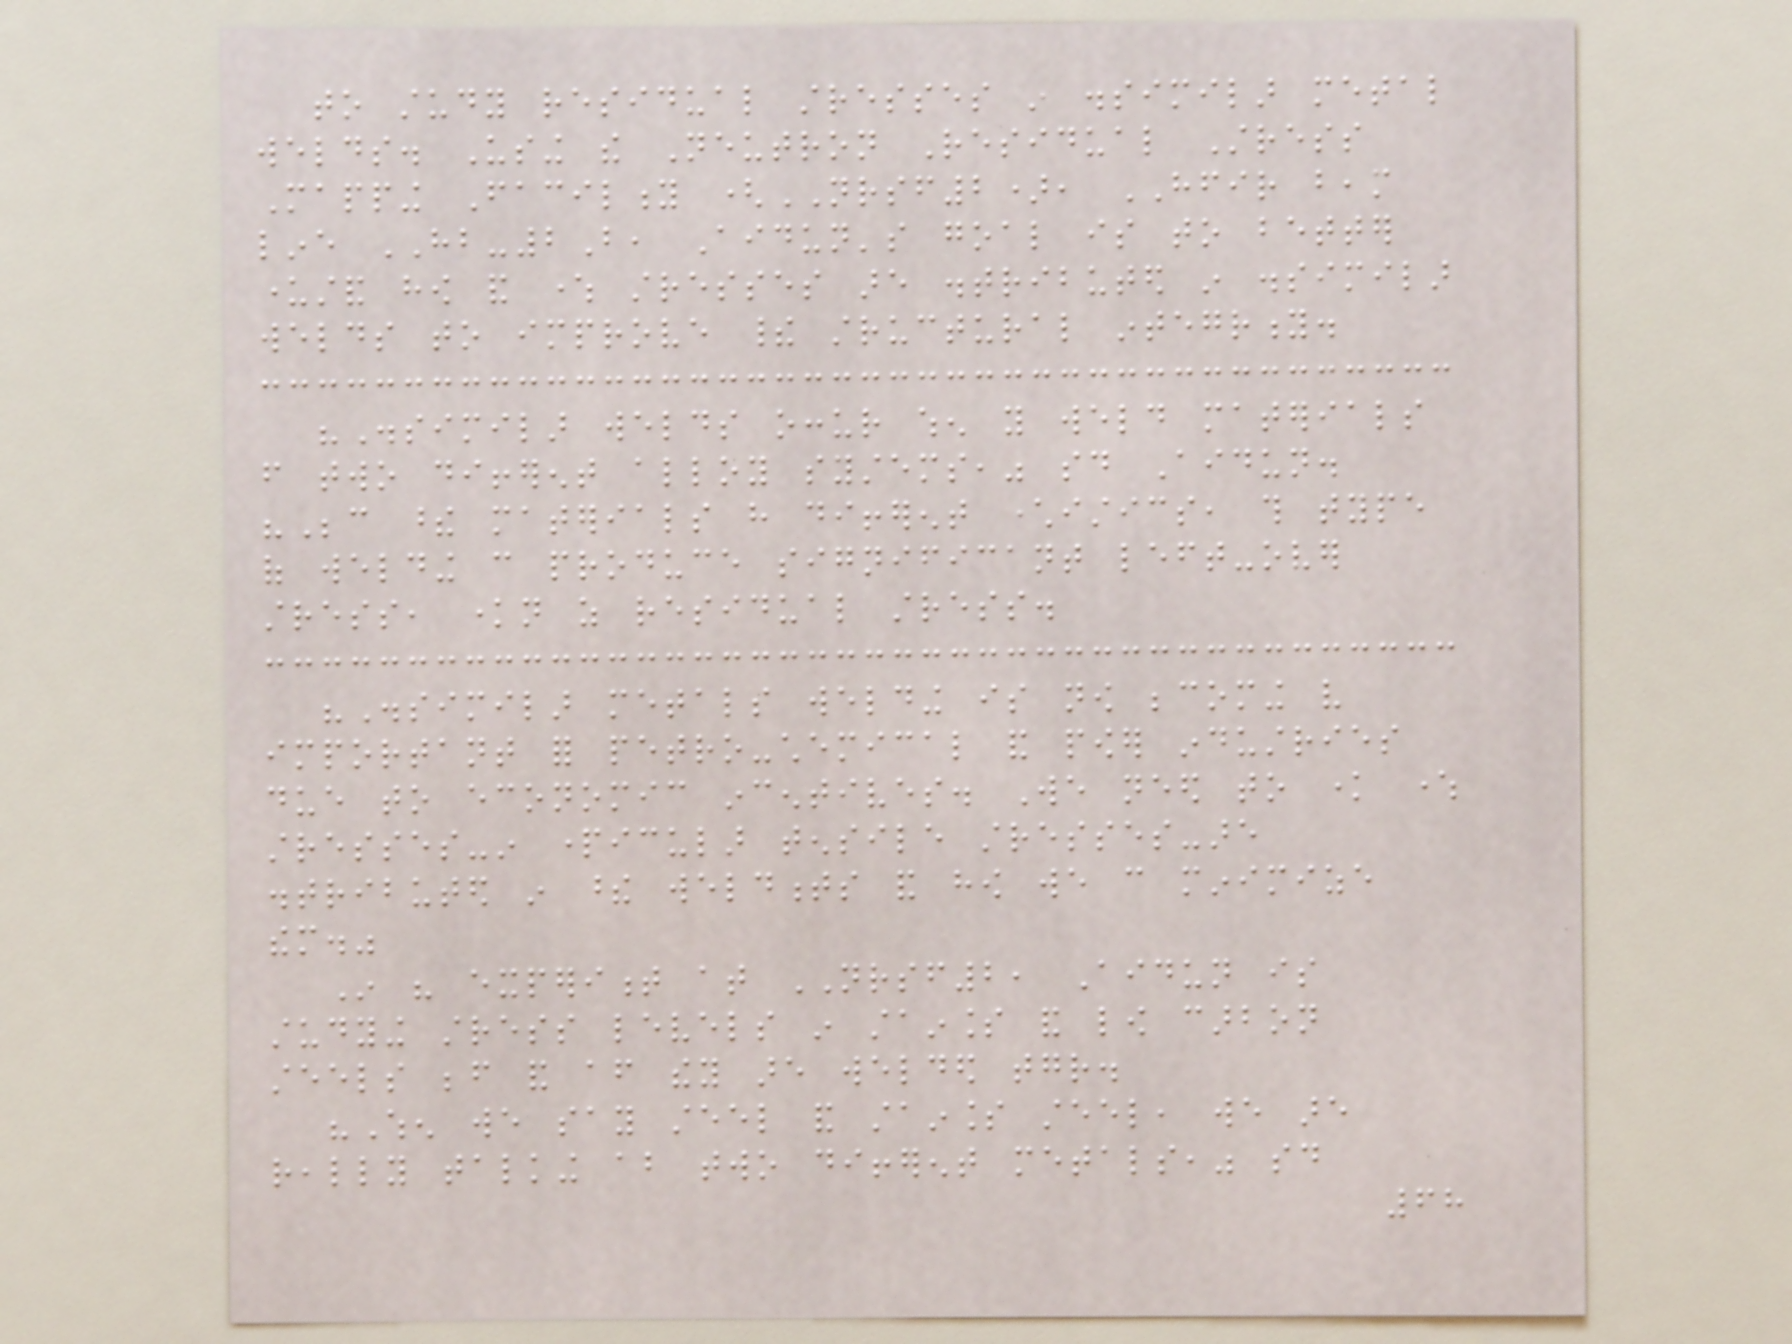to study residual stresses in dissimilar metal
welds. Using the Neutron Residual Stress
Mapping Facility (NRSF2), HFIR beam
line HB-2B, Aidun's goal is to better
understand how and where stresses are distributed in dissimilar
welds to improve their structural integrity.
"Dissimilar welds occur when you weld materials
from two different alloy systems," said Aidun.
"Because these materials have different characteristics, this type
of welding can produce significant left-over
stress, known as residual stress.
"Dissimilar metals welding is now becoming very
important for petro-chemical and power industries
due to economic incentives. We need to know where
stresses-in particular tensile stresses-are
distributed in these weldments and how we can minimize
them."
In his experiment at NRSF2, Aidun is
studying stress levels in stainless and low carbon
steels before and after they are welded together.
"When we say steel and stainless steel, we are
really talking about two different metals," said
68
